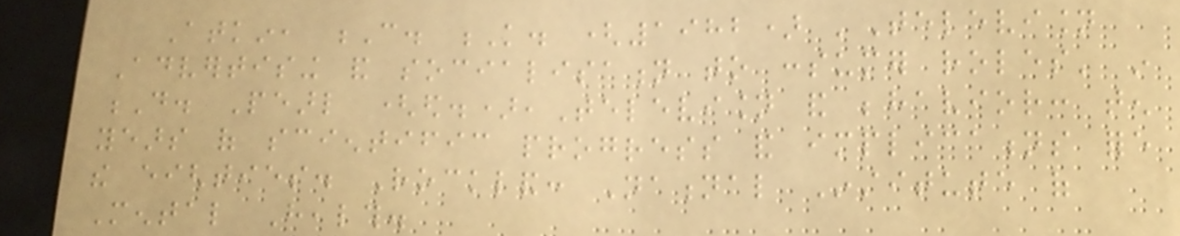Atkin, C. K. (1982) 'Television
Advertising and socialisation to consumer roles' in
D. Pearl (ed.),Television and behavior: ten
years of scientific progress and implications fore
the eighties. Rockland: National Institute of
Mental Health.
